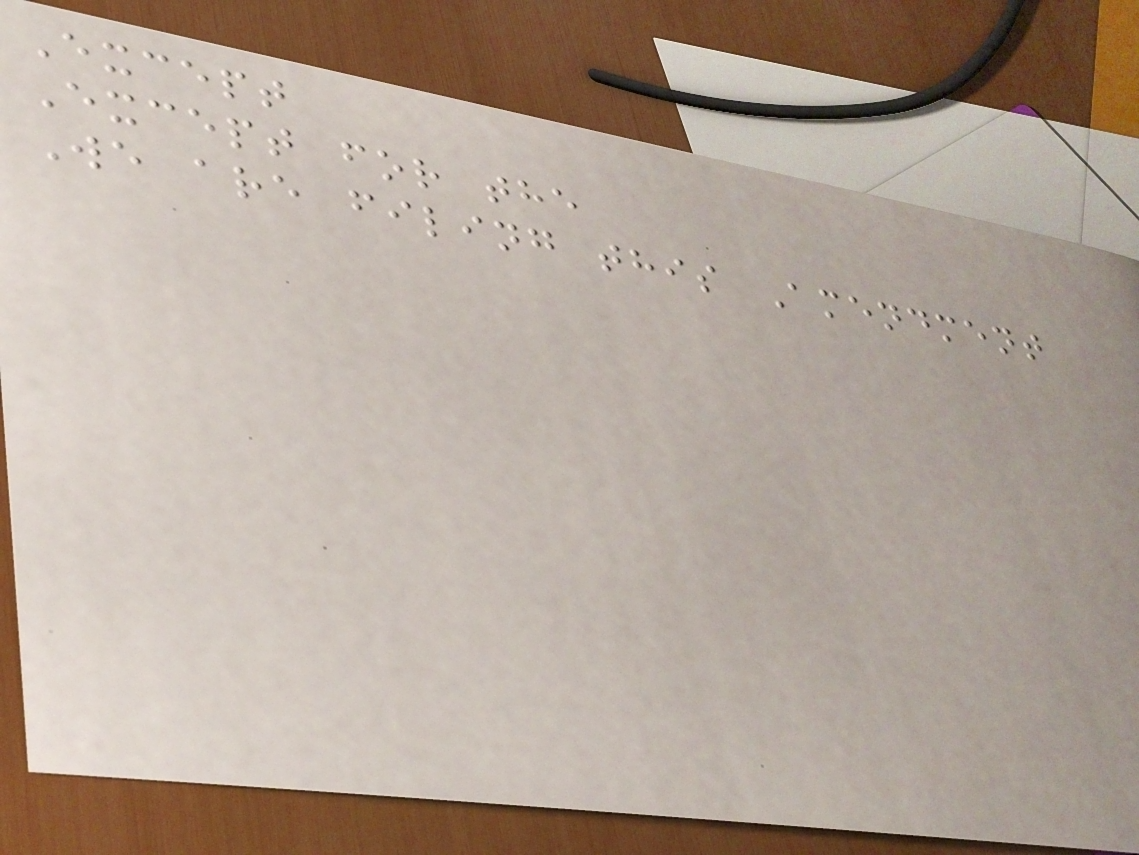Except
Except for the
We are filing this Amendment
